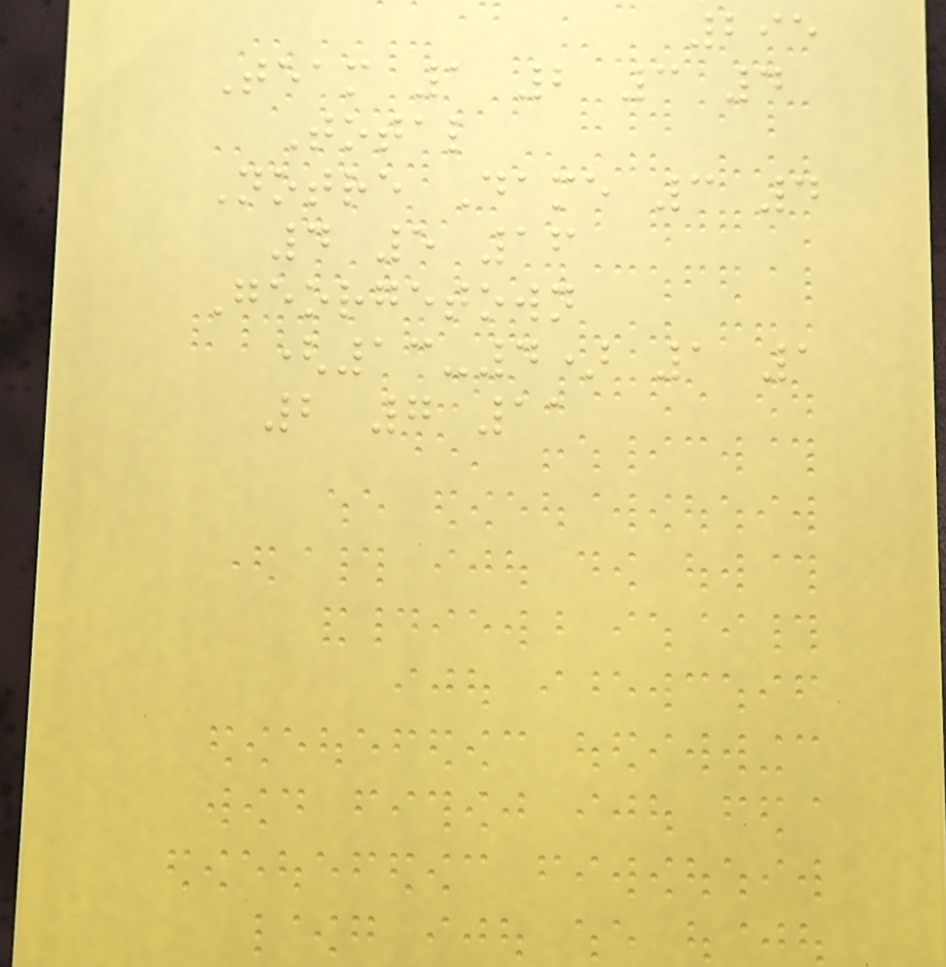295
Team 1 2 3 4
Total
Notre Dame 3 4
4 5 16
Georgetown
(13-4) 1 1
2 7 11
